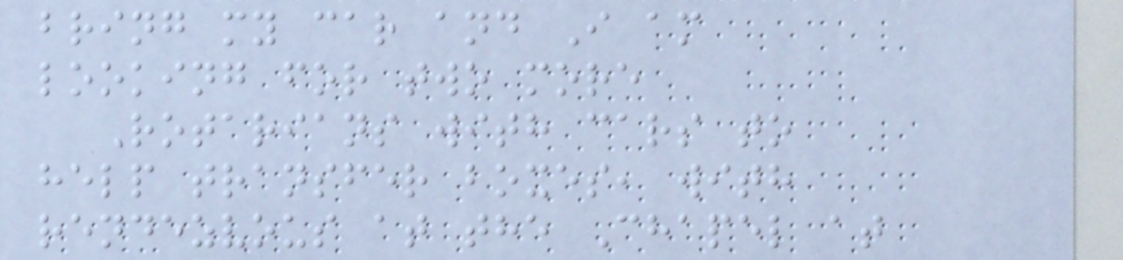bring my car and I am
looking for two more
Rotarians with cars to
help transfer boxes, with
rendezvous at the Chapel at
